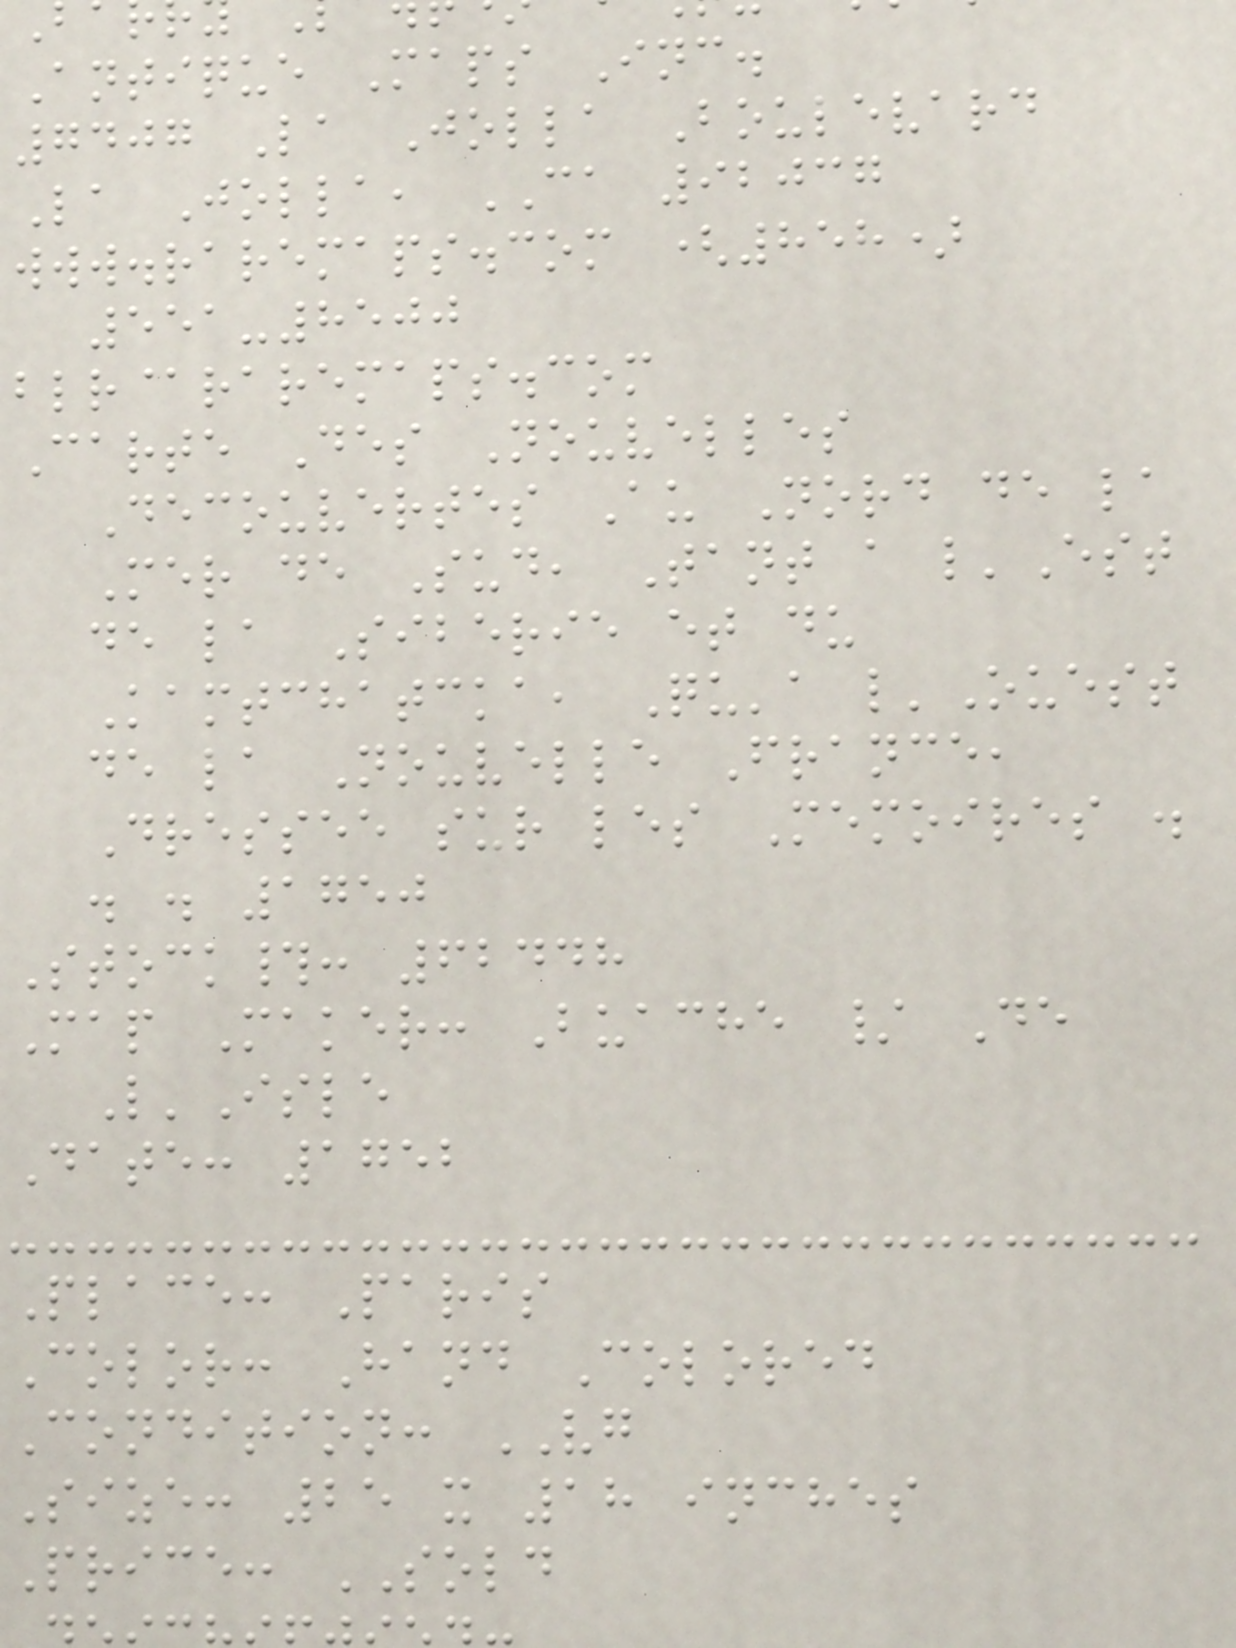Antique Maps Inc.
7407 La Jolla Boulevard
La Jolla, CA 92037
www.raremaps.com (858)
551-8500
blr@raremaps.com
Carte Des Nouvelles
Decouvertes Au Nord de la
Mer de Sud, Tant a l'Est
de la Siberie et du
Kamtchatcka, Qu'a l'Ouest
de la Nouvelle France,
Dressee sur les Memoires .
. . 1750
Stock#: 62448
Map Maker: Buache / De
L'Isle
Date: 1752
Place: Paris
Color: Hand Colored
Condition: VG
Size: 25 x 18 inches
Price: SOLD
